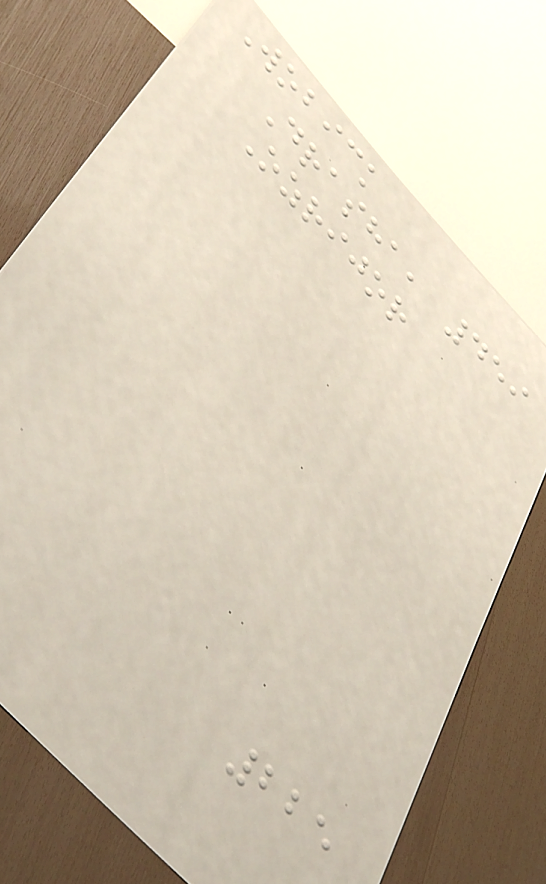Wobick
Drasha, 459
Ozrijor
225
